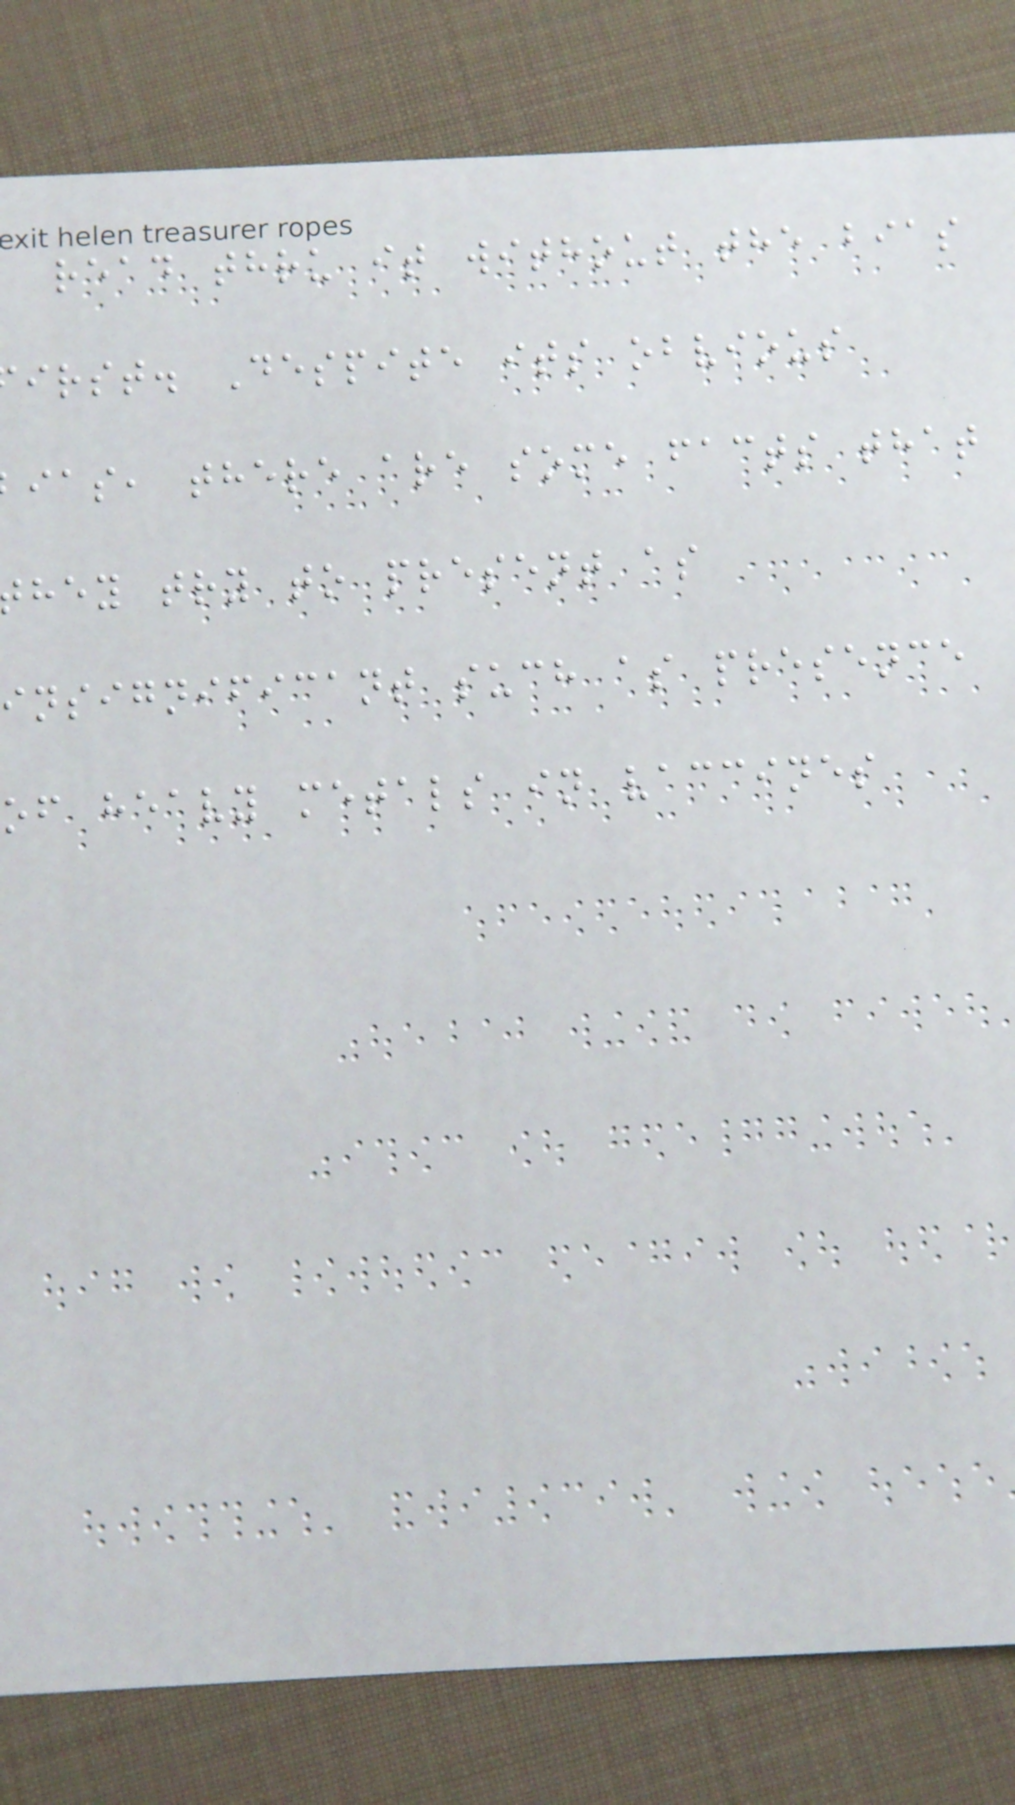read thru it without the bias
irst. Despite its obvious
ias, there are some facts that
hey try to present as
insignificant such as presence
of heavy metals in vaccines
